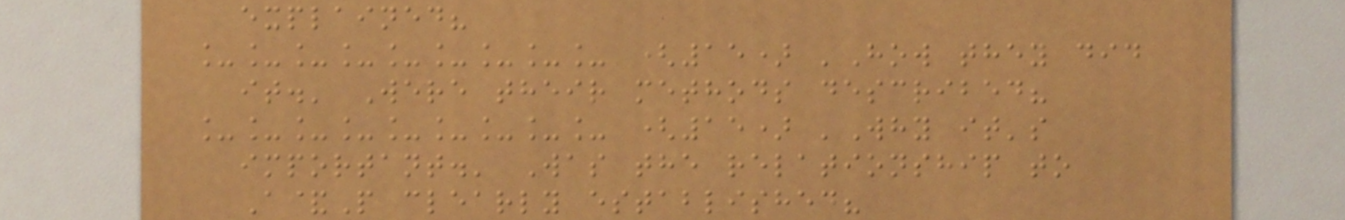explained?
_________ (15) 'How they did
it.' Were their methods described?
_________ (15) 'Why it's
important.' Was the relationship to
A&P clearly established?
